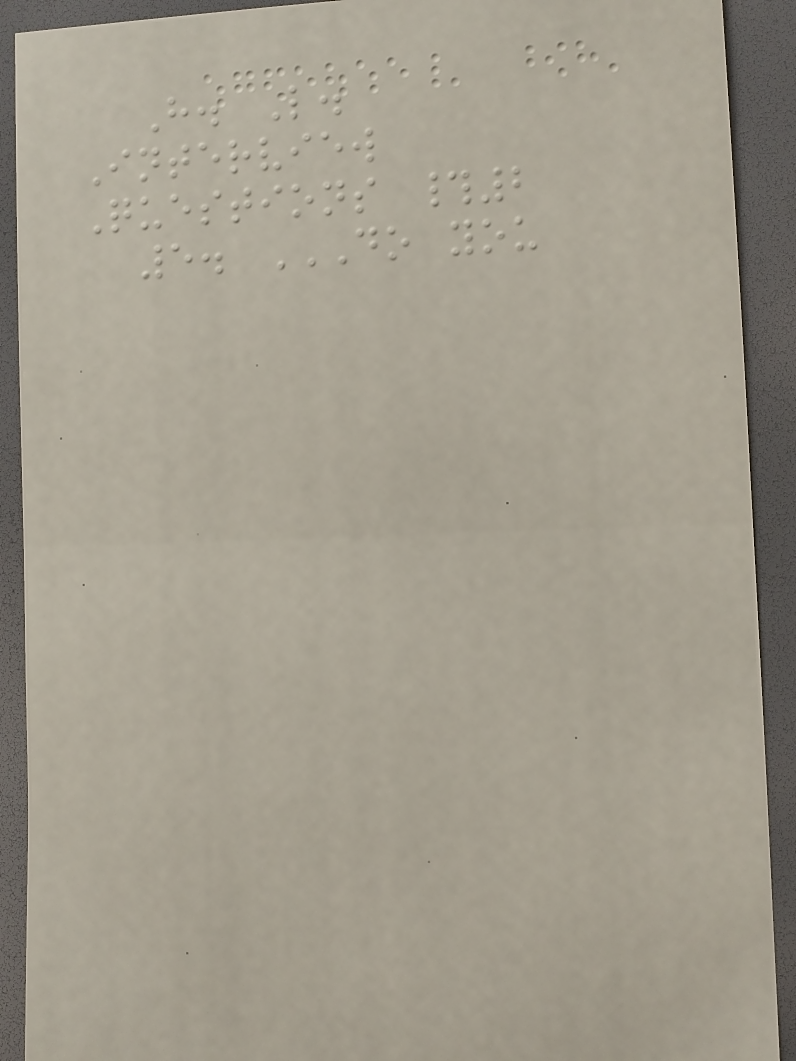H. L.
Interview
Questions #2
5. DO YOU
